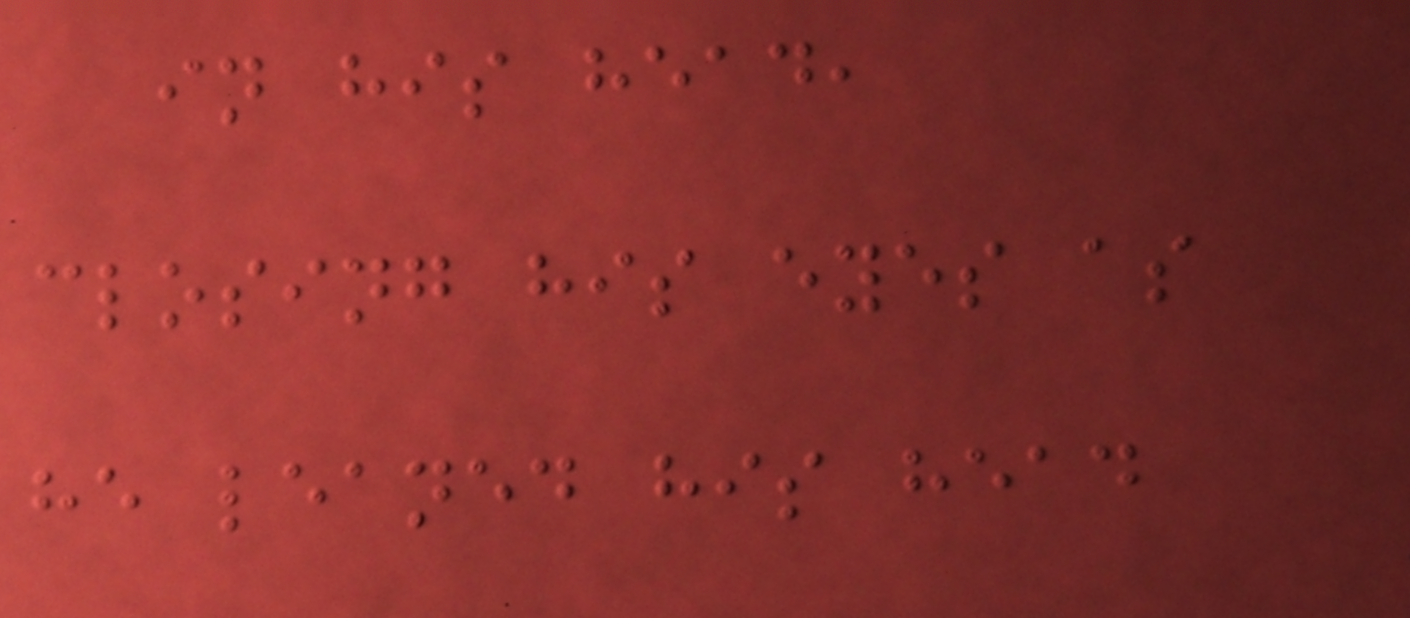in his head,
closing his eyes as
he leaned his head
